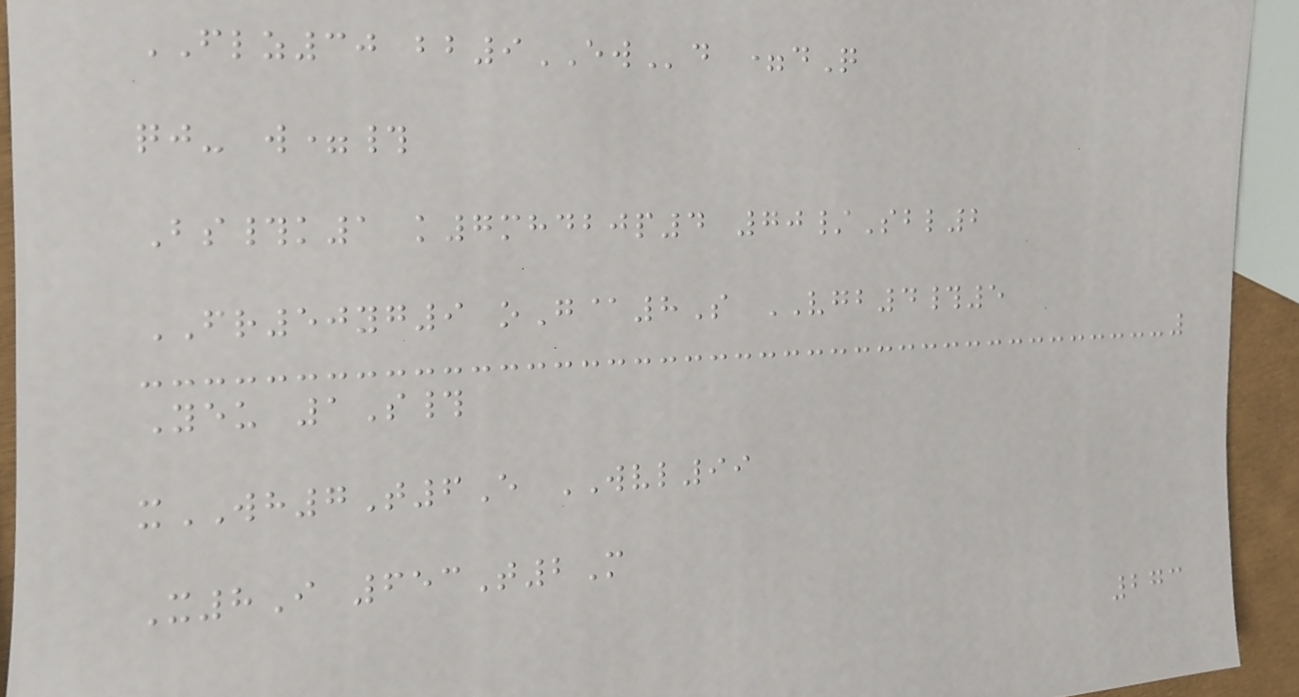FLZ30 bb9EWd =dQ
qj- w=#
Bs#k1 k7mhdbjp4 70/Sbl2
FR50yg9 oG@8S VGB4#5
Yeu 1S#
xWH7T6E WVL99
X8I 653T2M
273
